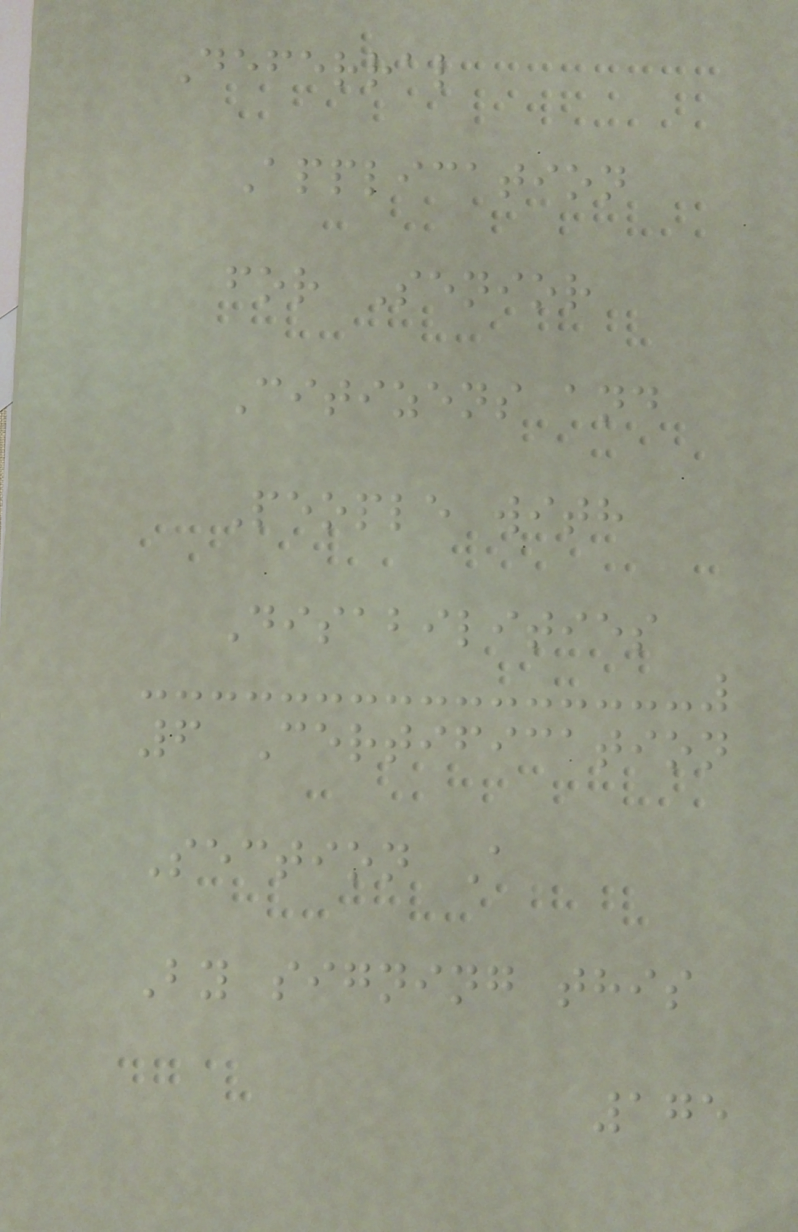Deferral
Application
for Senior
Citizens and
People with
Disabilities
6 Certification
Section A
By signing this
175
